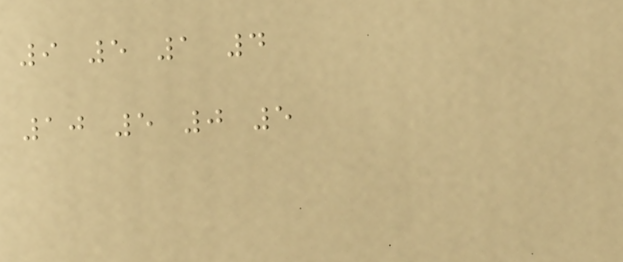9 5 1 4
10 5 0 5
